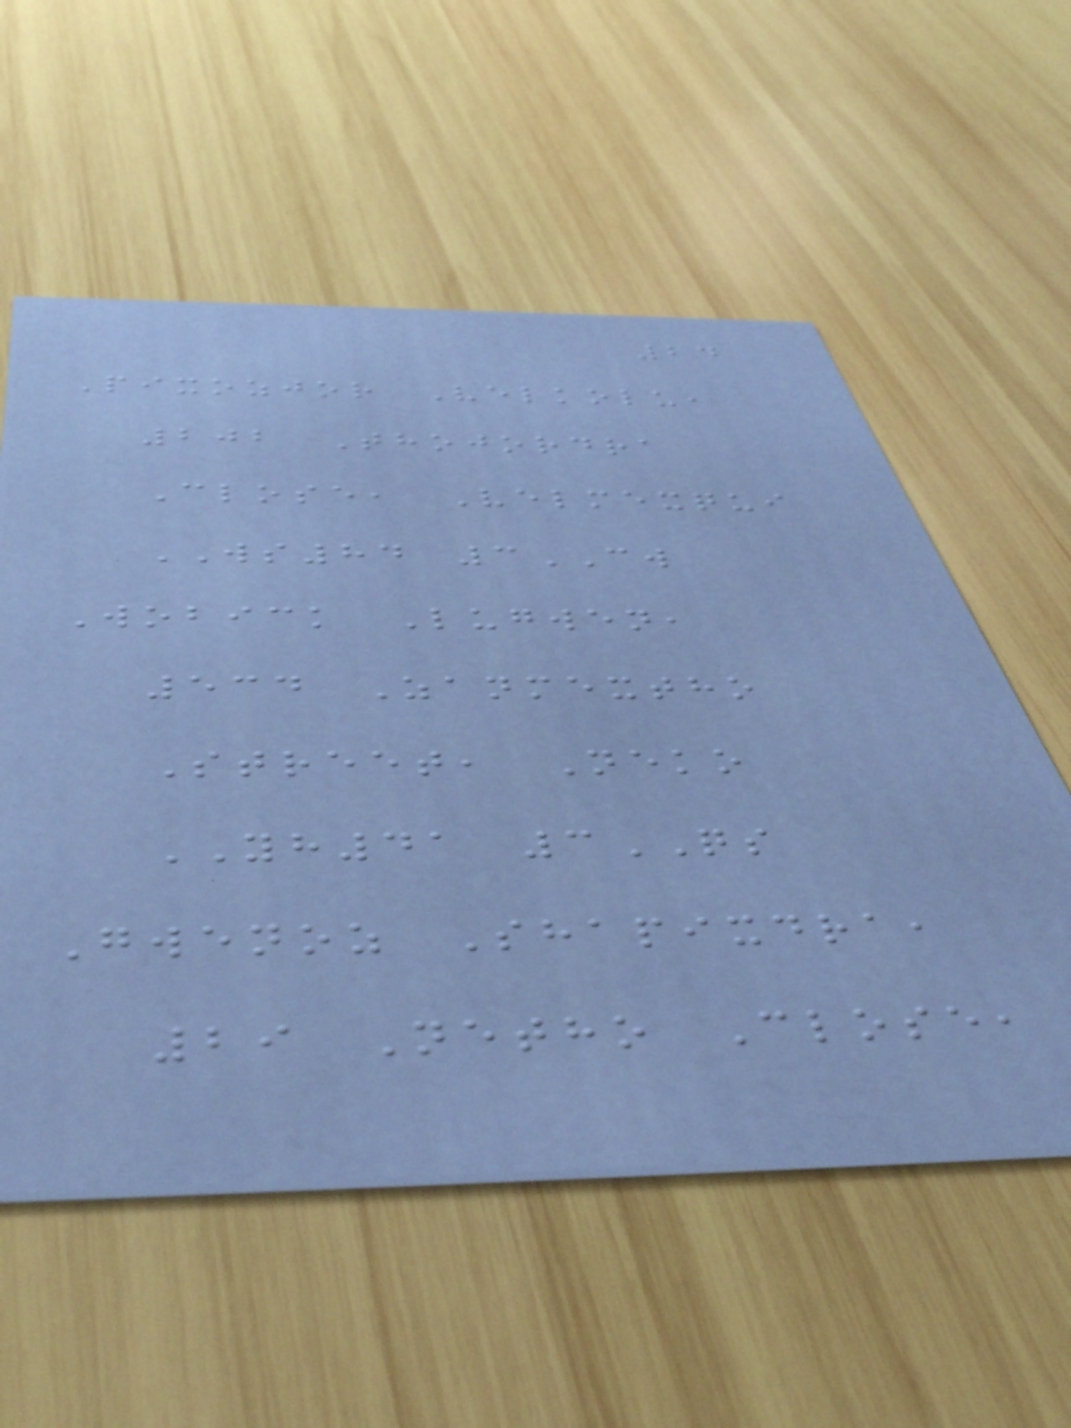24
Pixozjor Velkolu,
202 Thojordra
Close, Velmexqui
WS84 3CW
Wobick Lugwen,
534 Zanmextho
Street, Neko
YH41 3QS
Gwenoz Shapixdra,
29 Netho Close,
